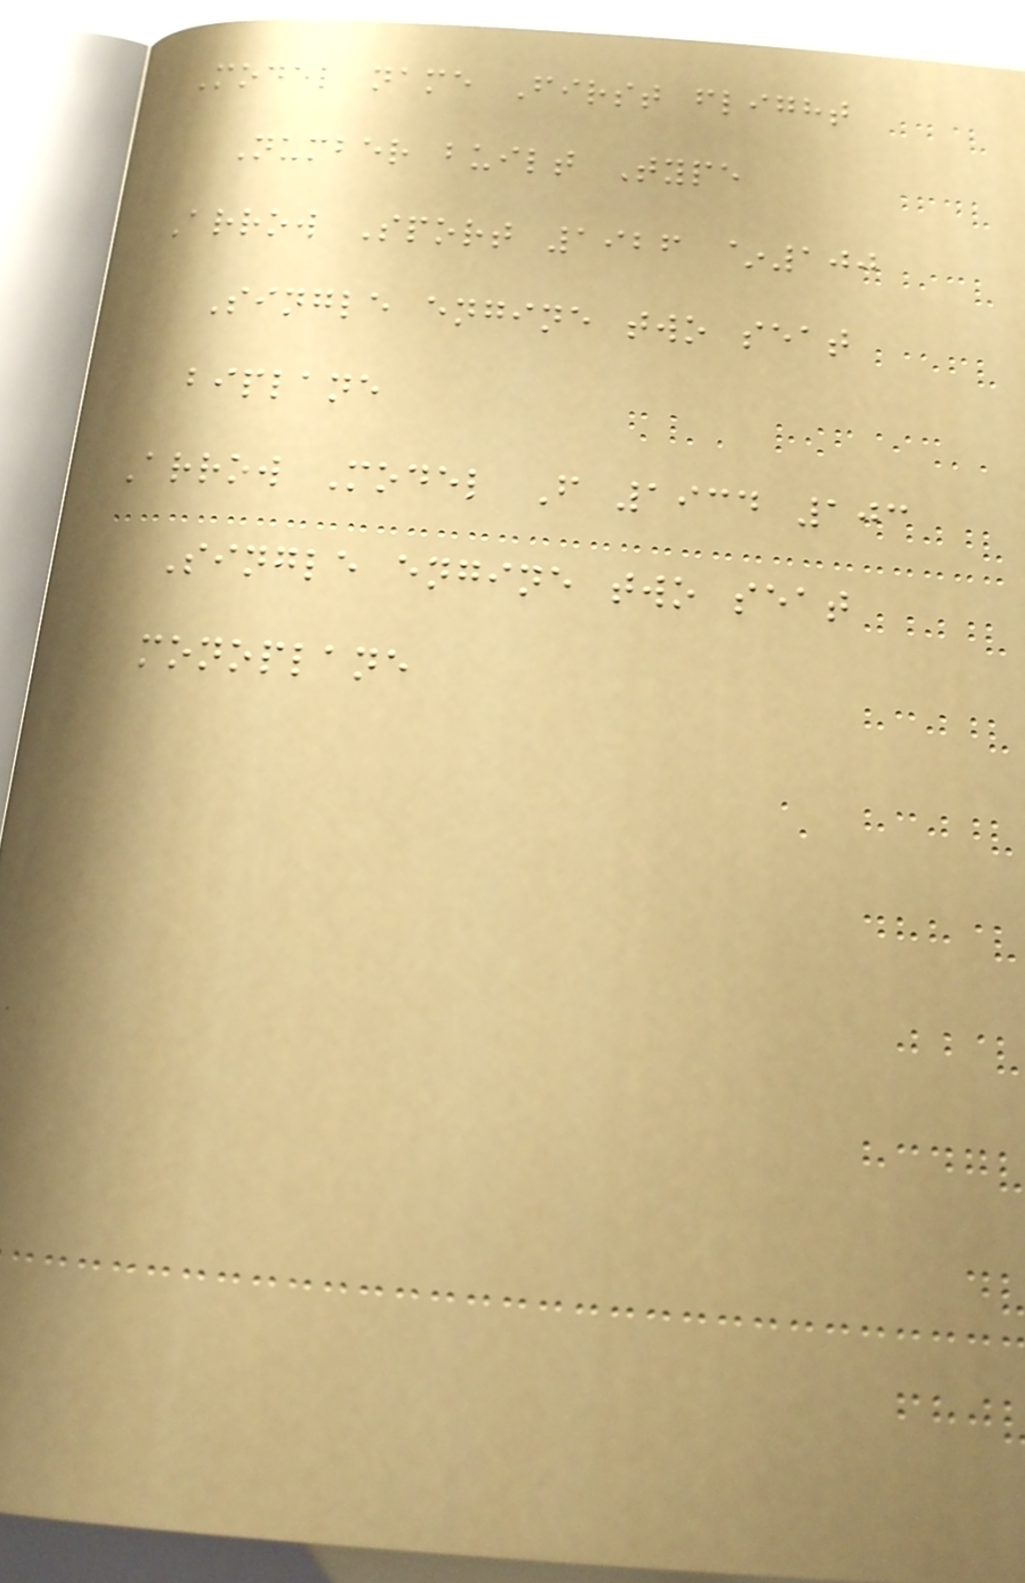Model name First flight
Number built Type
Arrow Sport 1926 ~100
Single engine two seat
biplane
Arrow Model F 1934 103
Single engine two seat
monoplane
